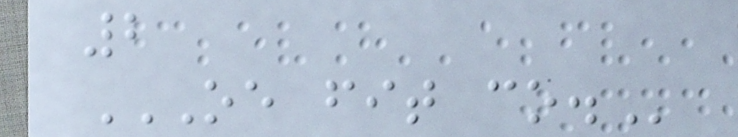2
OE FIT CO.
